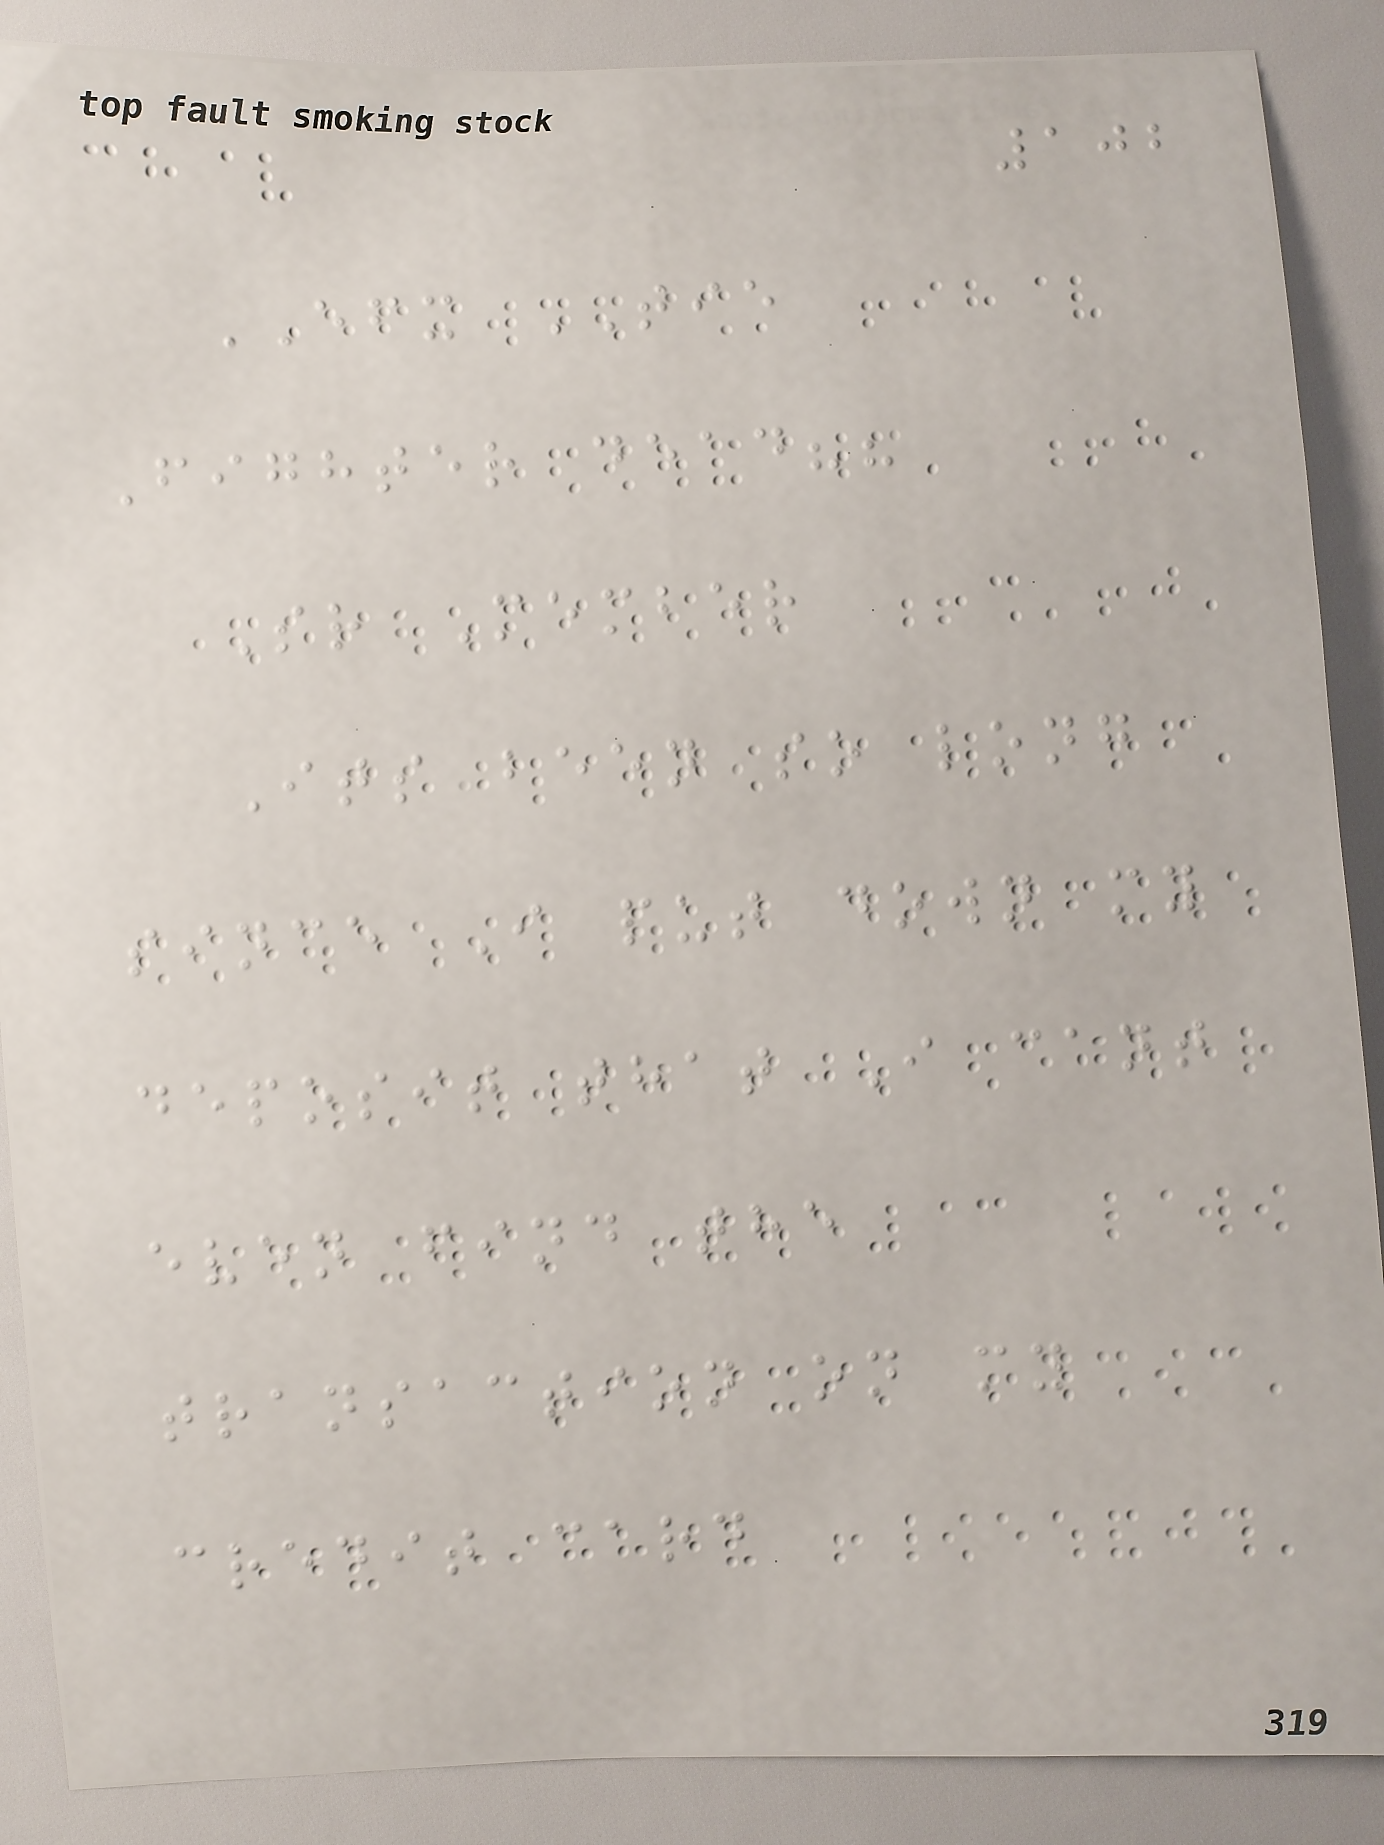102
EFX TIE
Fighter dead??
Sr Member
Its been so long
since I put down my
deposit that I cant
even find the
transaction on my
credit card
